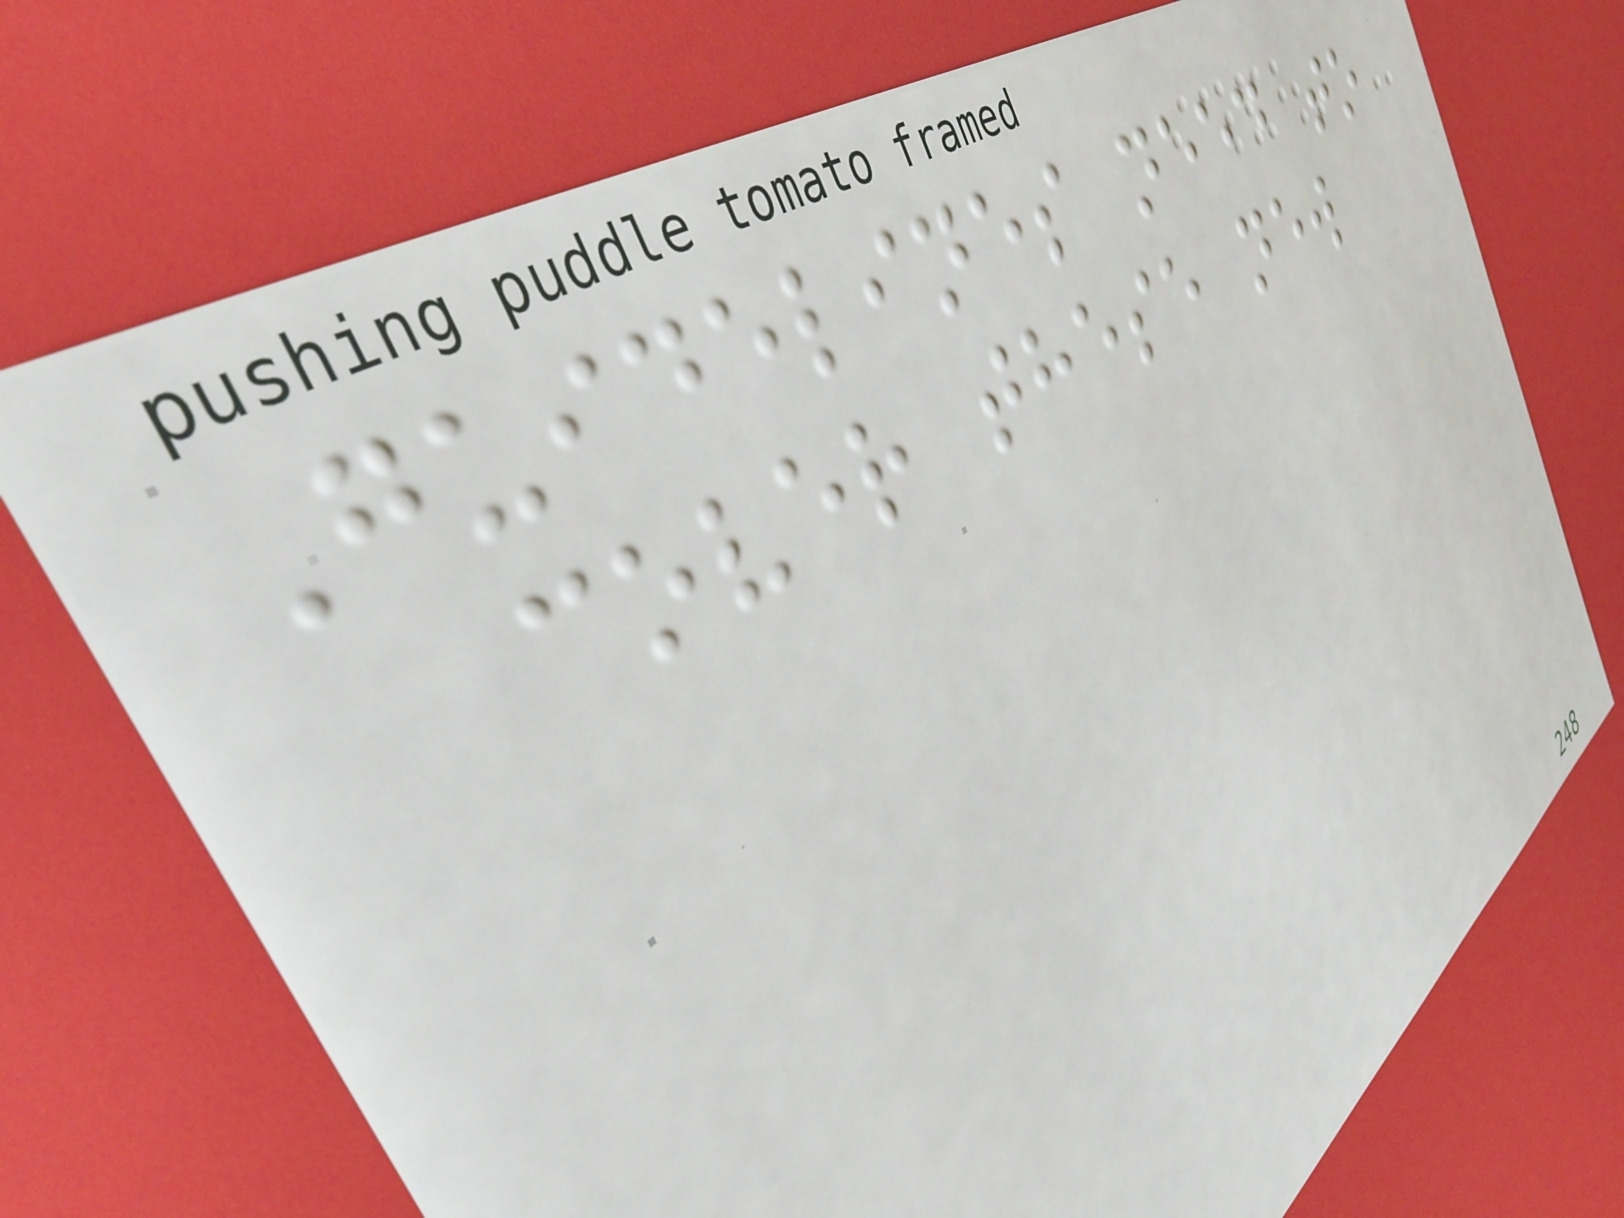Guidelines need to
cover these new
